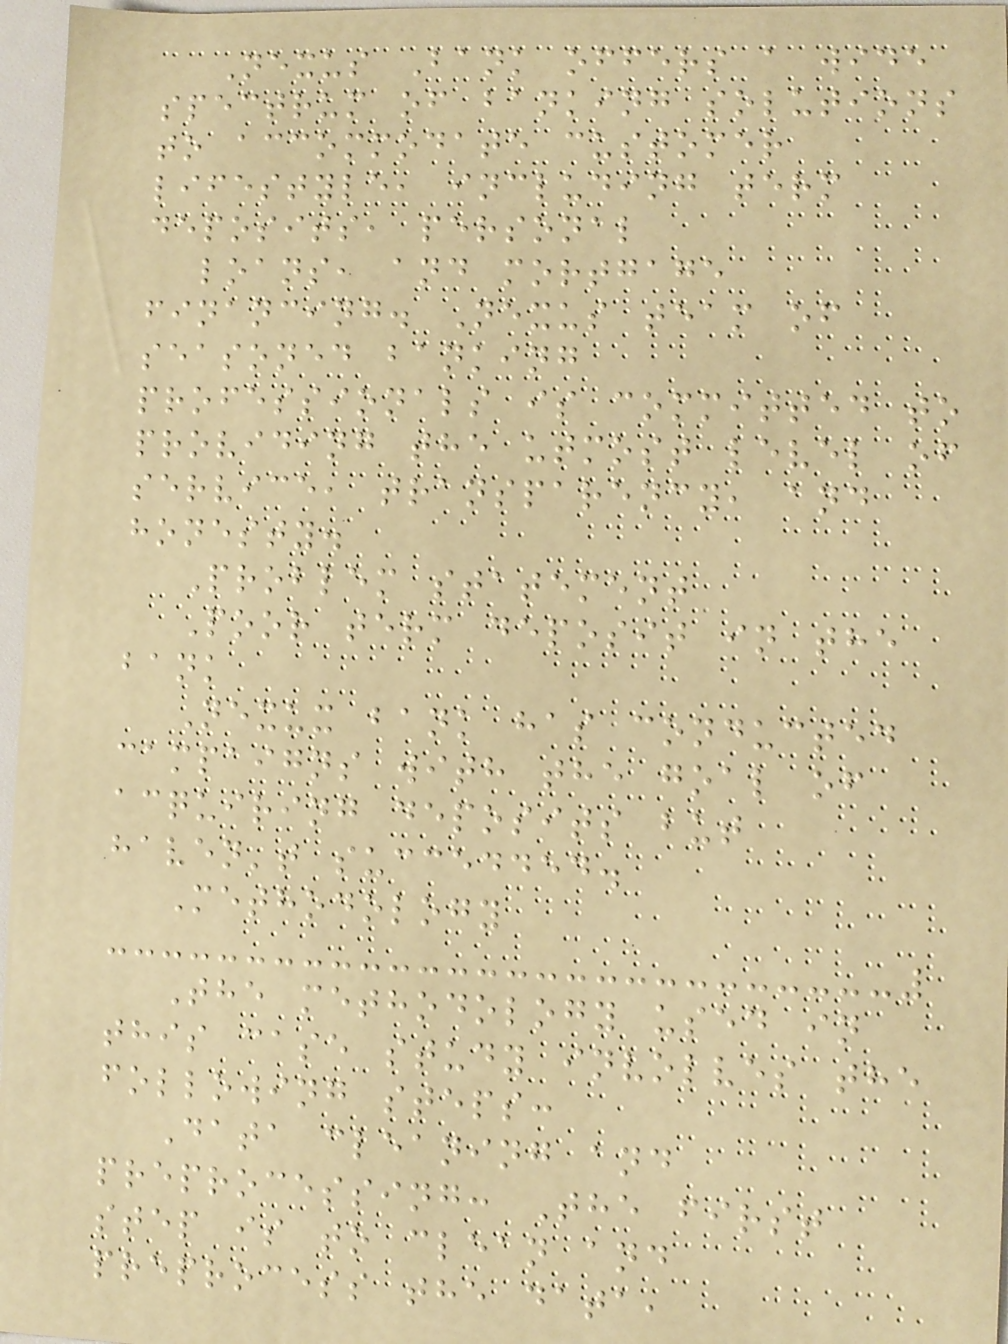Nexus Bank offers a wide
spectrum of banking solutions
to accommodate customer
lifestyle, including term
deposits, personal
loans, and mortgage
financing. Nexus team of
seasoned banking
professionals is committed to
providing the utmost level of
service, transparency, and
honesty.
Problem statement
Poor term deposit in the
bank
Nexux bank has conducted
campaigns with the goal of
acquiring deposits but
haven't succedded.
Methodology
The methodology used in
this case study involves the
following steps:
Data cleaning and
preprocessing: The first
step is to clean and
preprocess the data,
